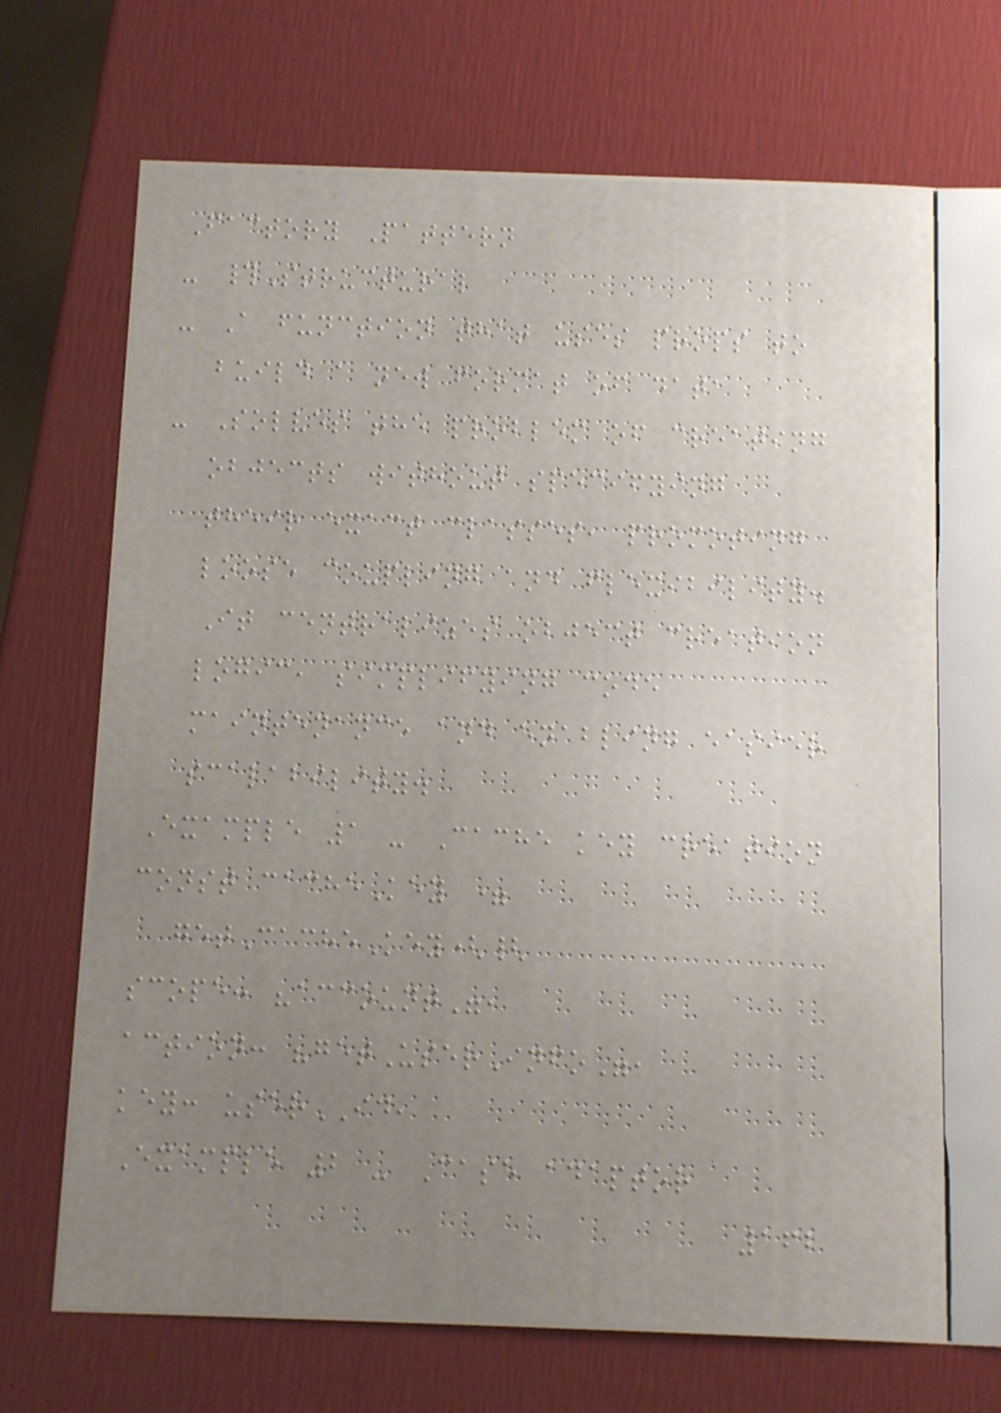Factory Pattern
- #Structural
- A function that uses props to
build a new format of data
- Solves the problem of creating
objects without specifying
their exact classes, promoting
loose coupling and flexibility.
It centralizes object creation
logic, simplifying code
maintenance and enabling easier
scalability.
Example 1 - Cache key creation
const cacheKey =
getCacheKey({
scope: "account",
action: "getUserInfo",
key: userID,
Example 2 - Case adaptor
162
